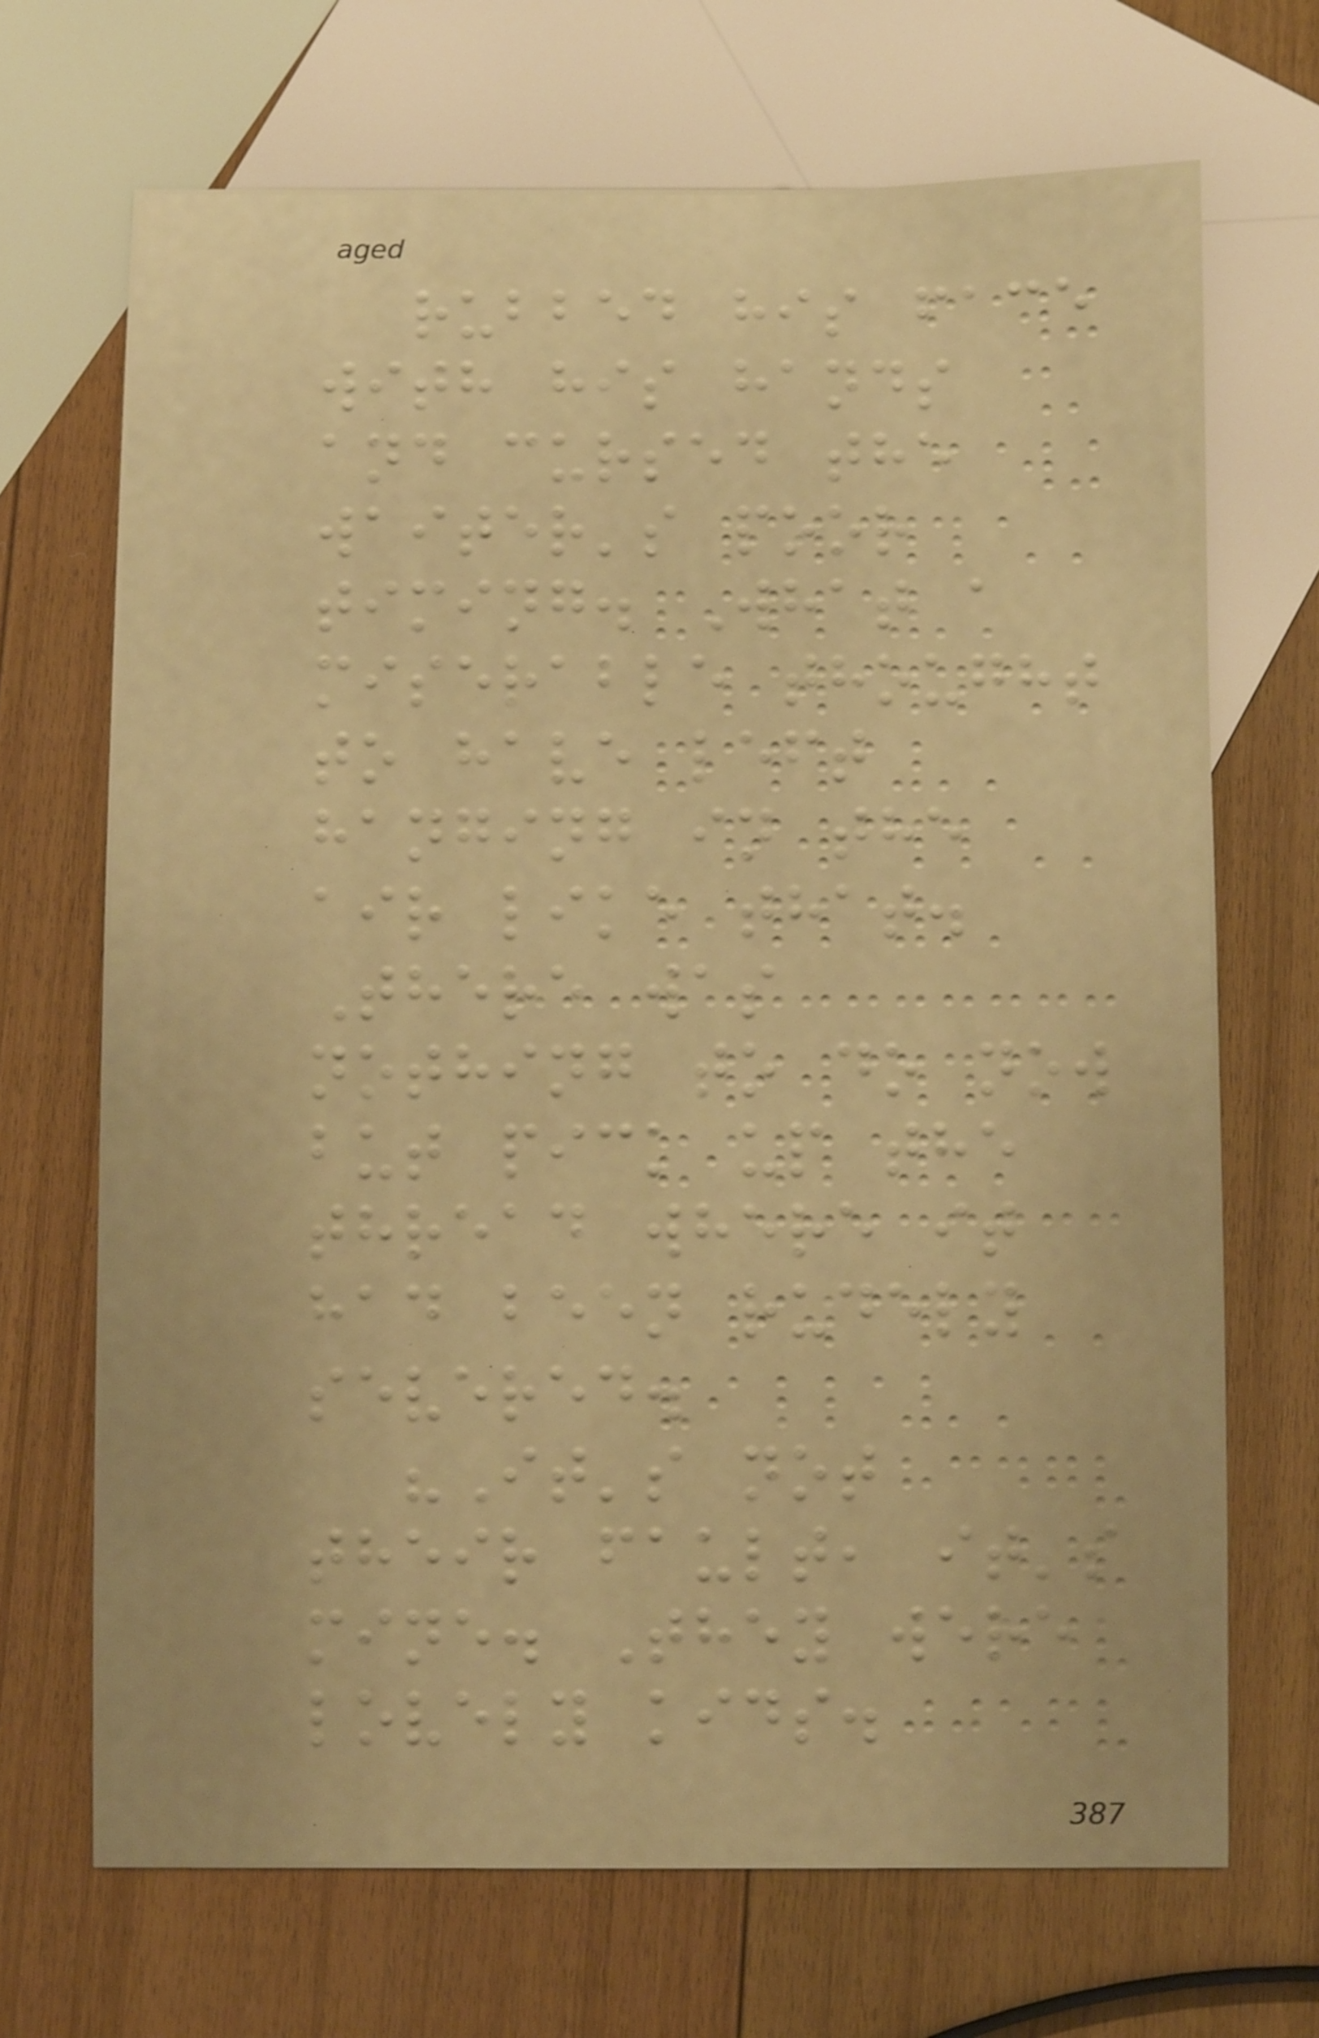rubbed his face
with his hands
and cursed the
waiter's poor
timing. What a
miserable thought
to have left
hanging in the
air like that.
There was
nothing to do now
but pick up the
thread where it
had been rudely
severed.
"It's not
their fault, it's
mine. They were
lovely kids.
